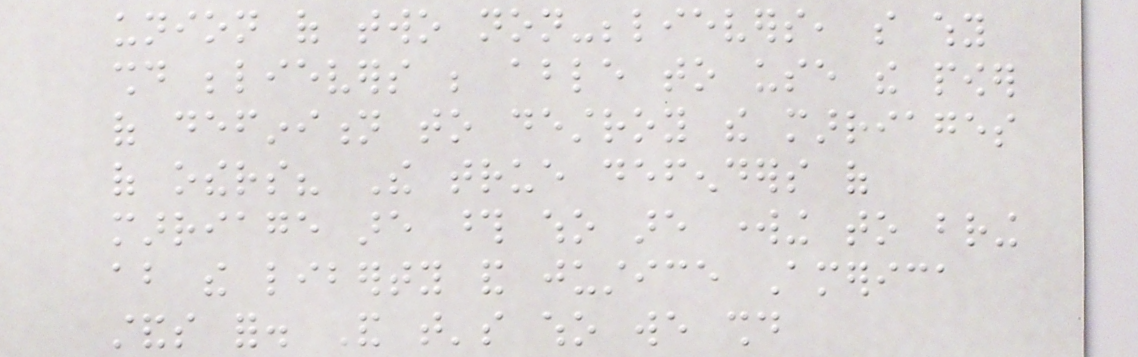union of two non-believers, so why
should believers be able to use the power
of definition to destroy the marriages
of others? The true defenders of
marriage are those who are working to bring
about the liberty and justice America
stands for. And that's who we should
